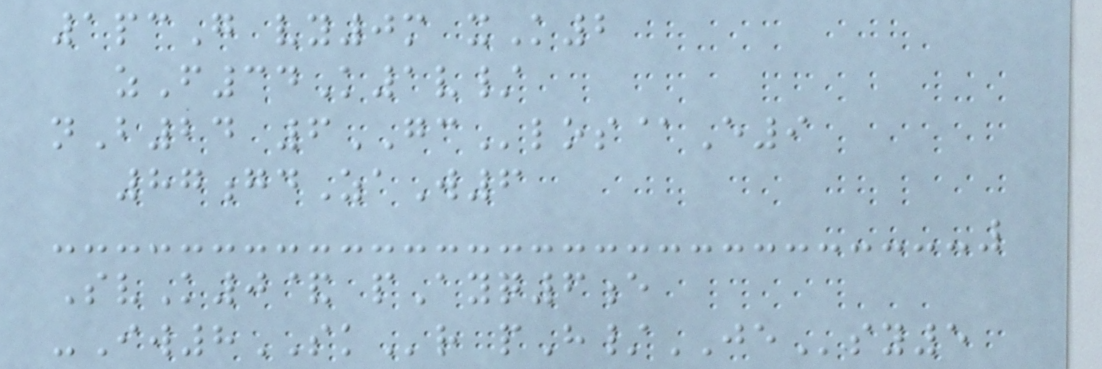1pcG vy0m xK2
zF34K1v/
nB24 6GClos@E9
87gdZaW6
SvK0& pAyq6e
-Iw8SKr pH/JEsy5
